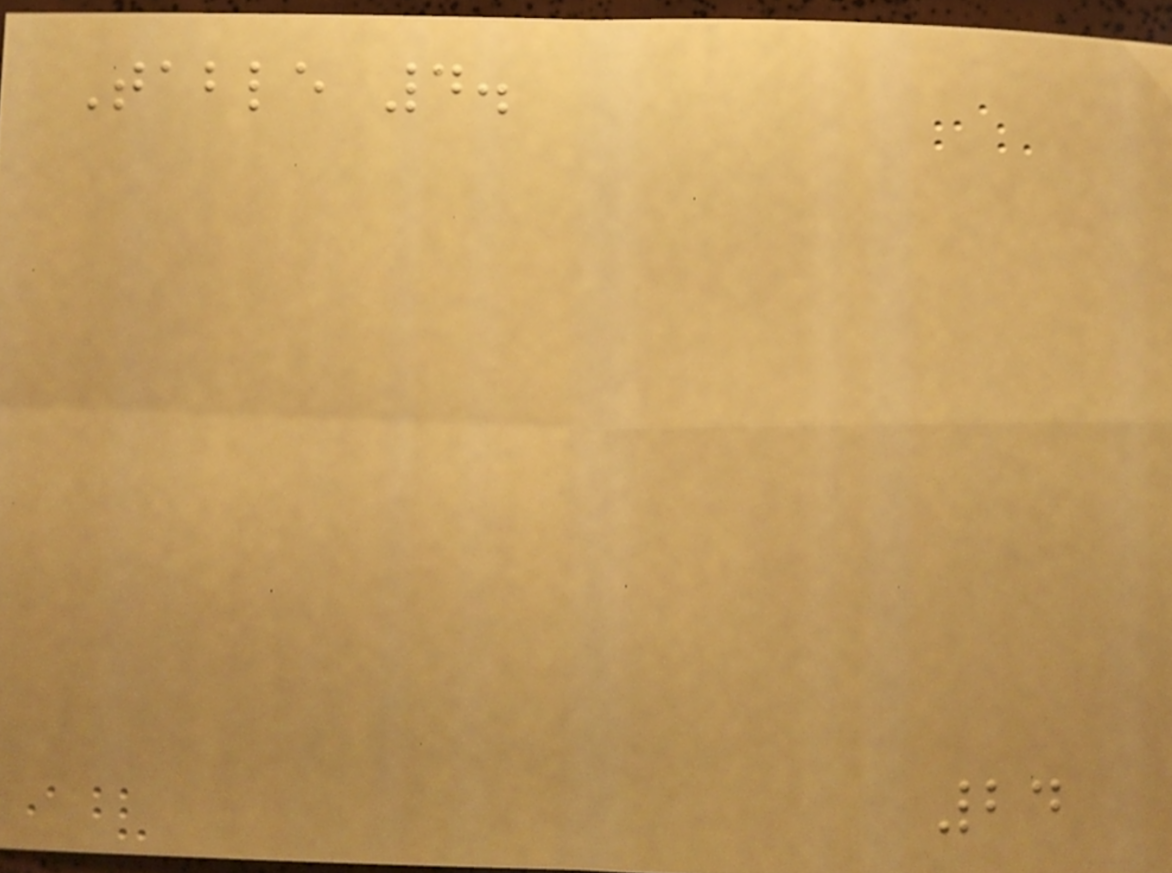Table 4.
24
